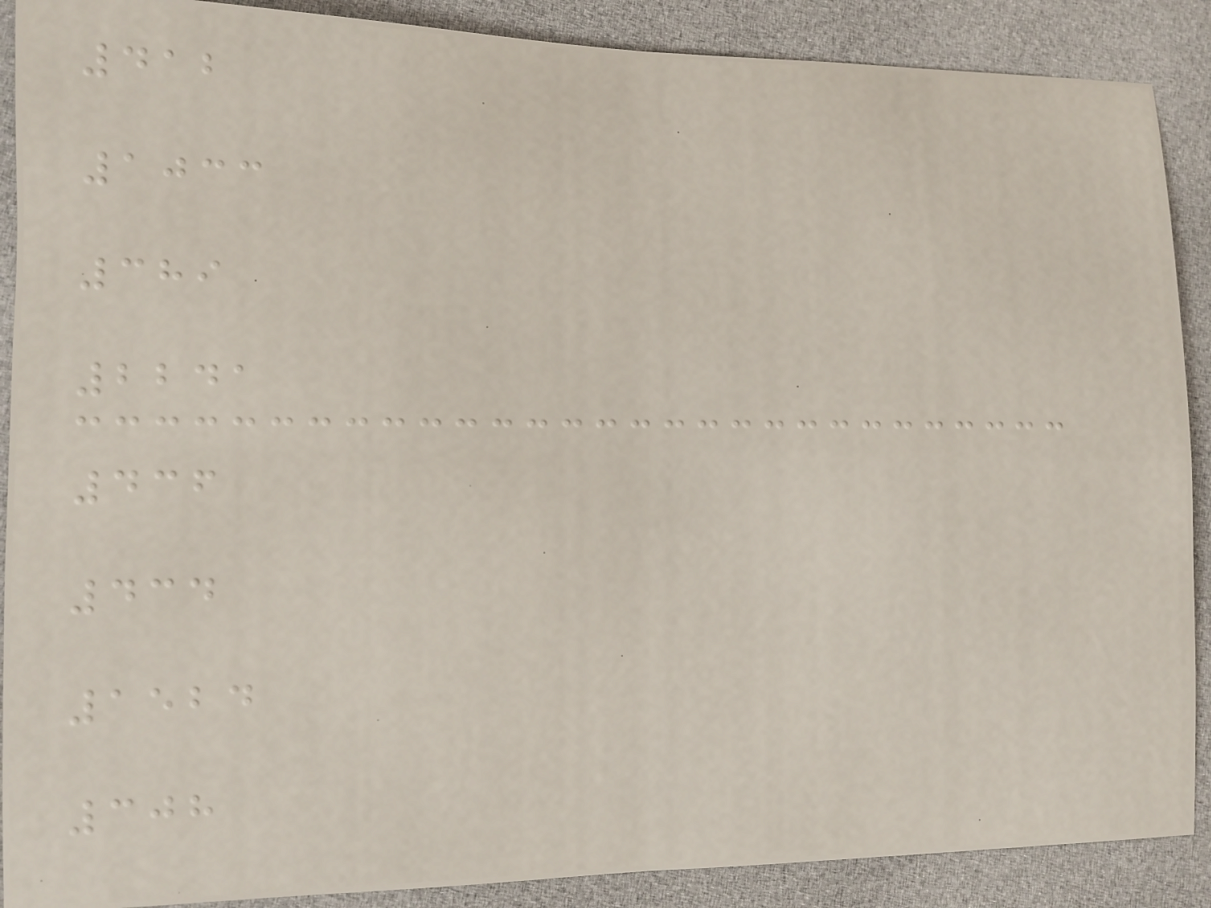412
1033
389
2241
436
434
1524
308
